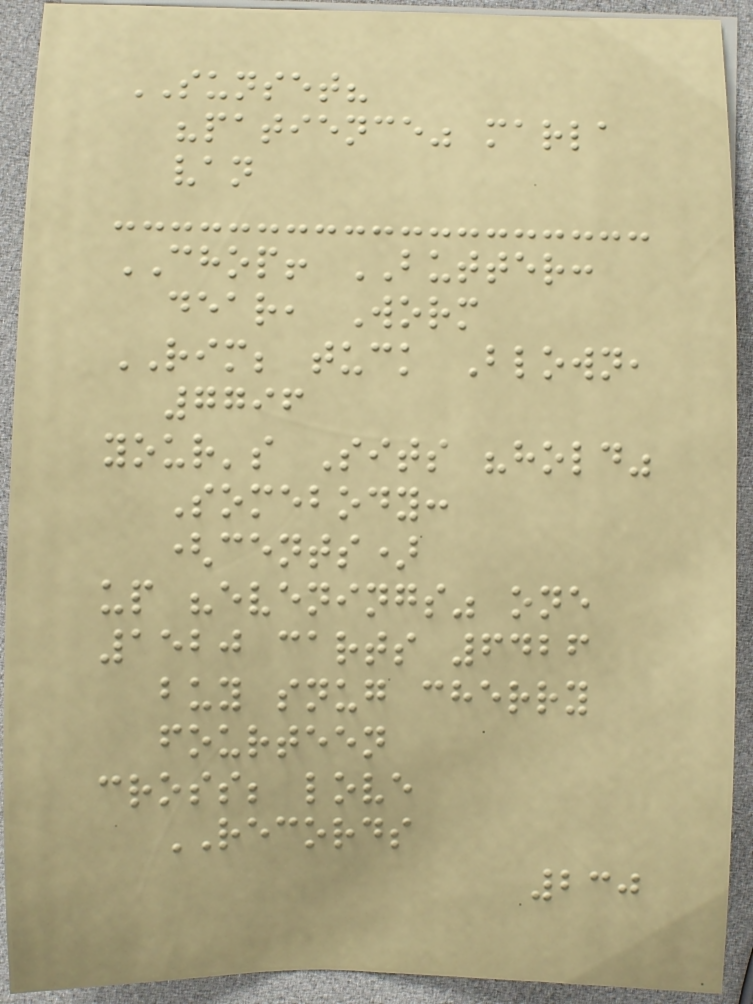SUNSET?
"patience" marla
van
CHOP! BUTTER:
dear, Worm
RIM; tuck Blown,
7796
your's Sits "hold"
Somebody:
(cents)
up "evenings" one
1520 carts 6426
buy snug cherry
fourteen
cross; love
RECORDS
230
